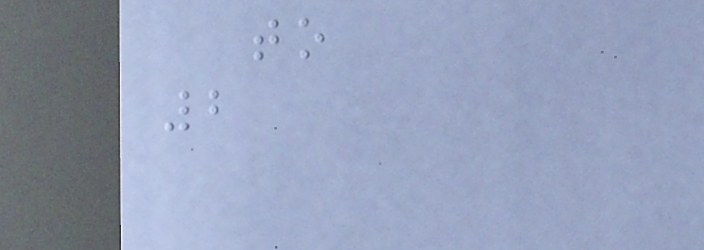to
2
